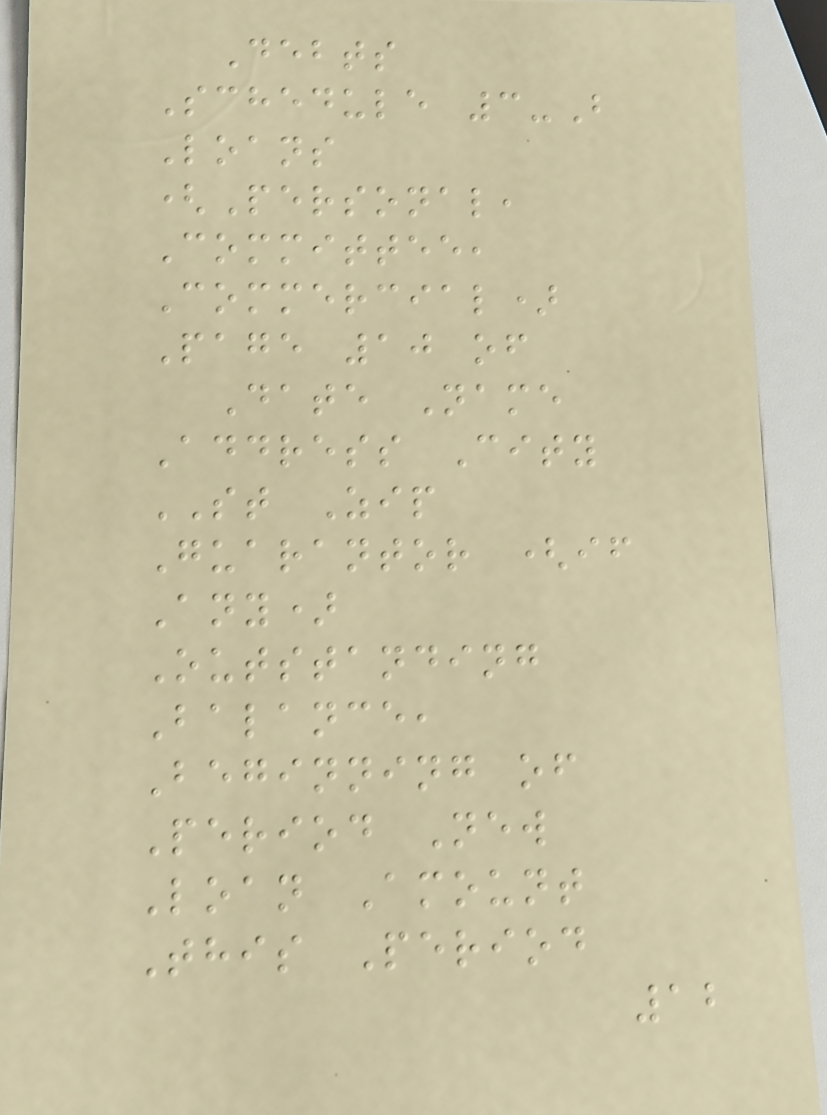Debts
Schedule 3-B
Loans
(Personal,
Committee,
Commercial)
Page 10 of
Date Name
Address City
ST Zip
Guarantor (if
Any)
Outstanding
Balance,
Beginning of
Period New
Loan Amount
This Period
12
